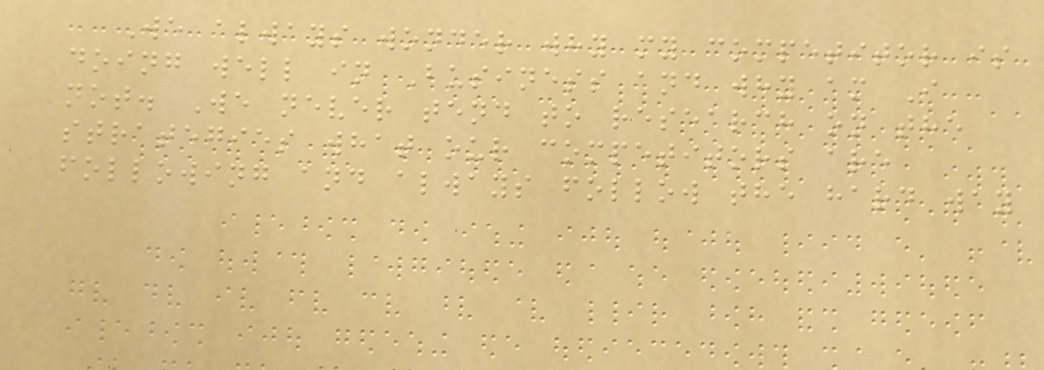We always wonder why my competitor is
doing well in Business and why am I
not. We never tend to research on the
strategies what our competitors are
following and always follow the hard way
